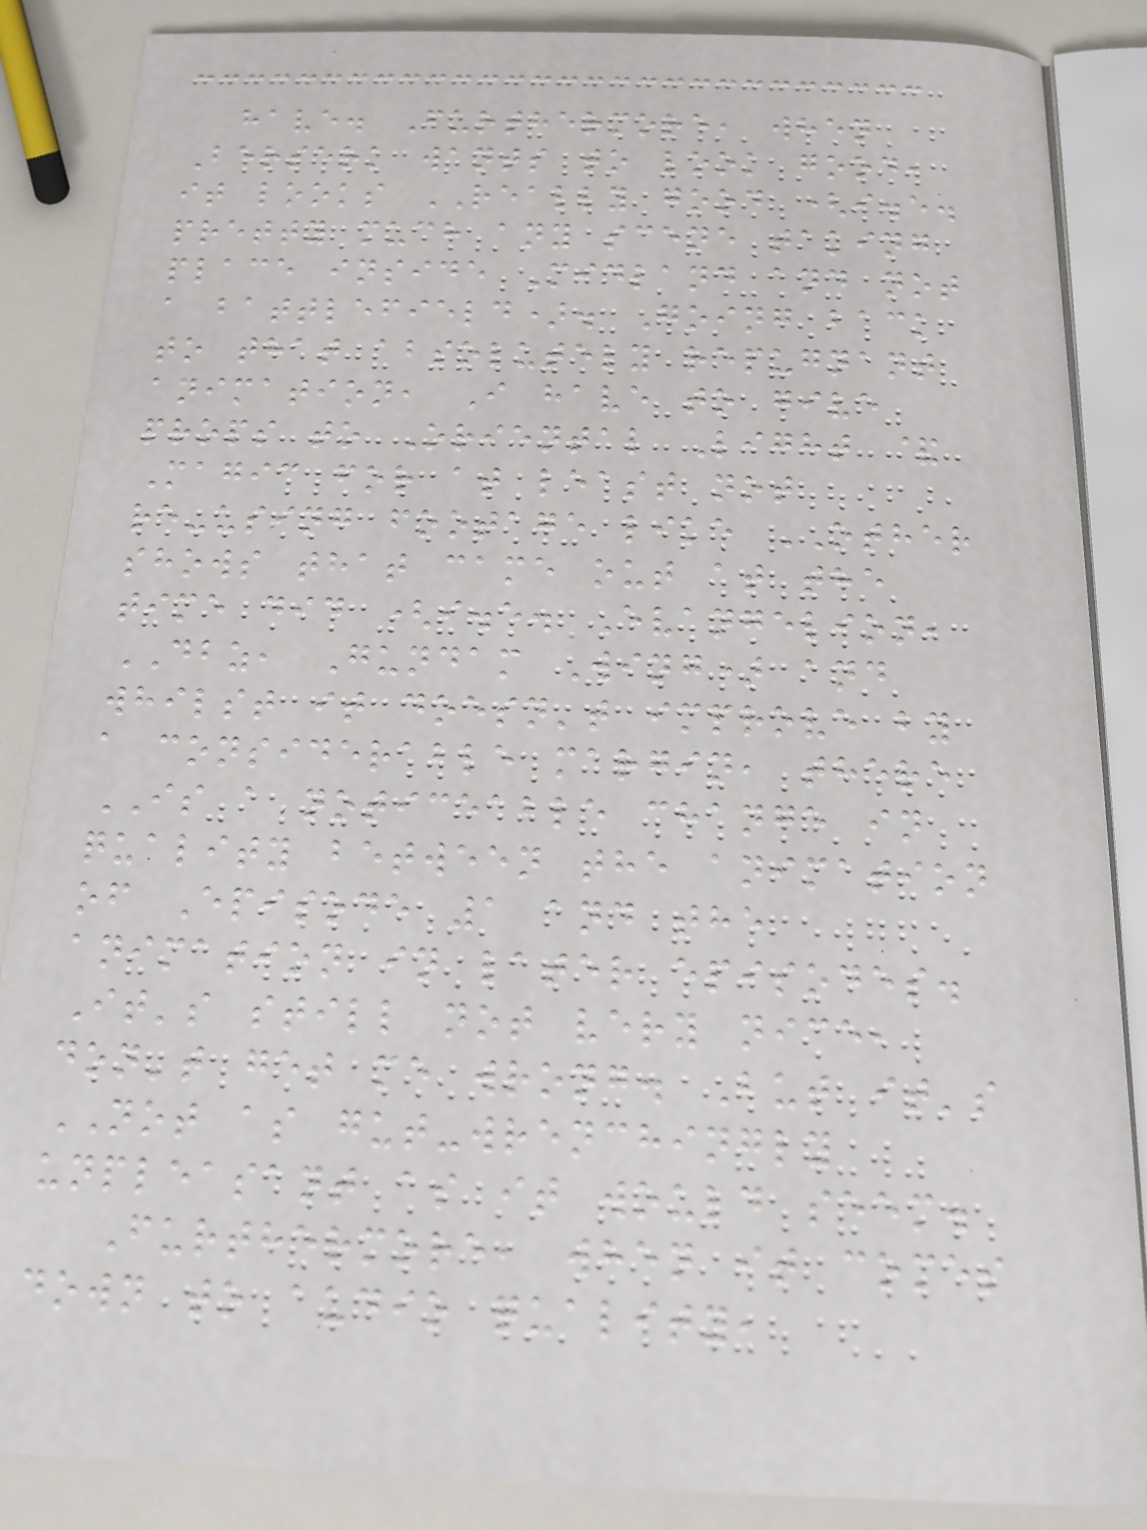have. Furthermore, when
Berserk wants to look good,
it looks REALLY good (i.e.
pretty much any scene taking
place inside Midland and not
a battlefield). Going back
to that absolutely repugnant
animation, I have to give
props to Oriental Light &
Magic for at least not
re-using footage like OTHER
shows that came out at the
time did (i.e. Evangelion,
DBZ, Gundam Wing) and
whilst it doesn't improve by
a considerable margin, there
IS a noticeable change in
quality between the animation
of Episode 1 and the
animation in later episodes.
It's still not very nice,
don't get me wrong. But it's
NOT as gut-wrenchingly
unpleasant as it would seem.
Furthermore, when it comes
down to audio quality,
